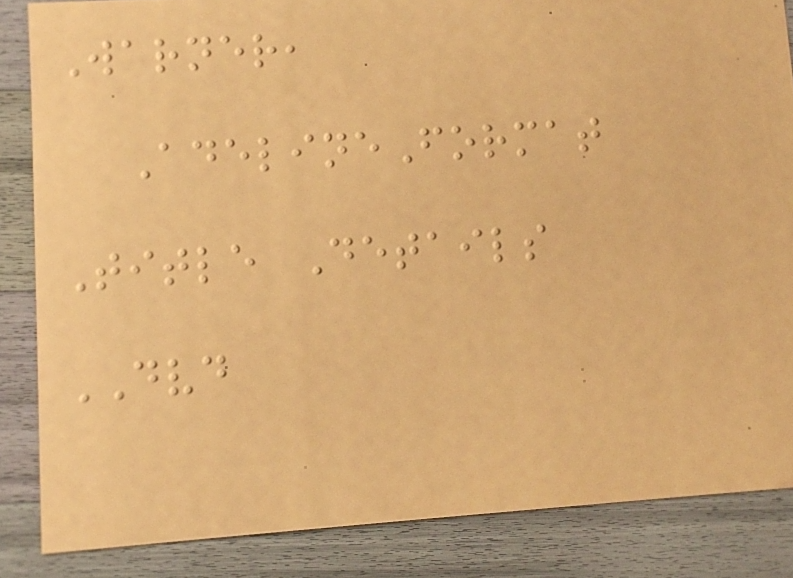Warner,
AdelineFormat
Title Details
DVD
